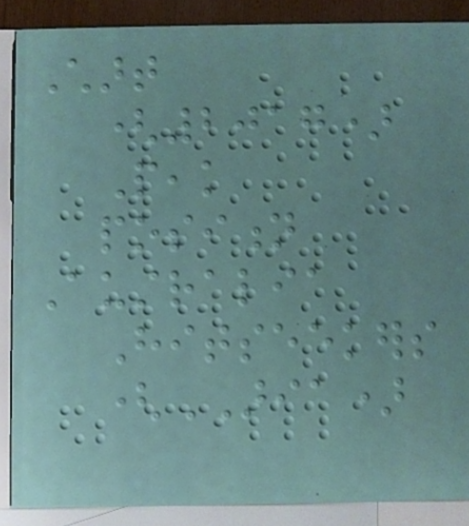Chart
(2017)
Peak
position
Australia
Hitseekers
(ARIA)
